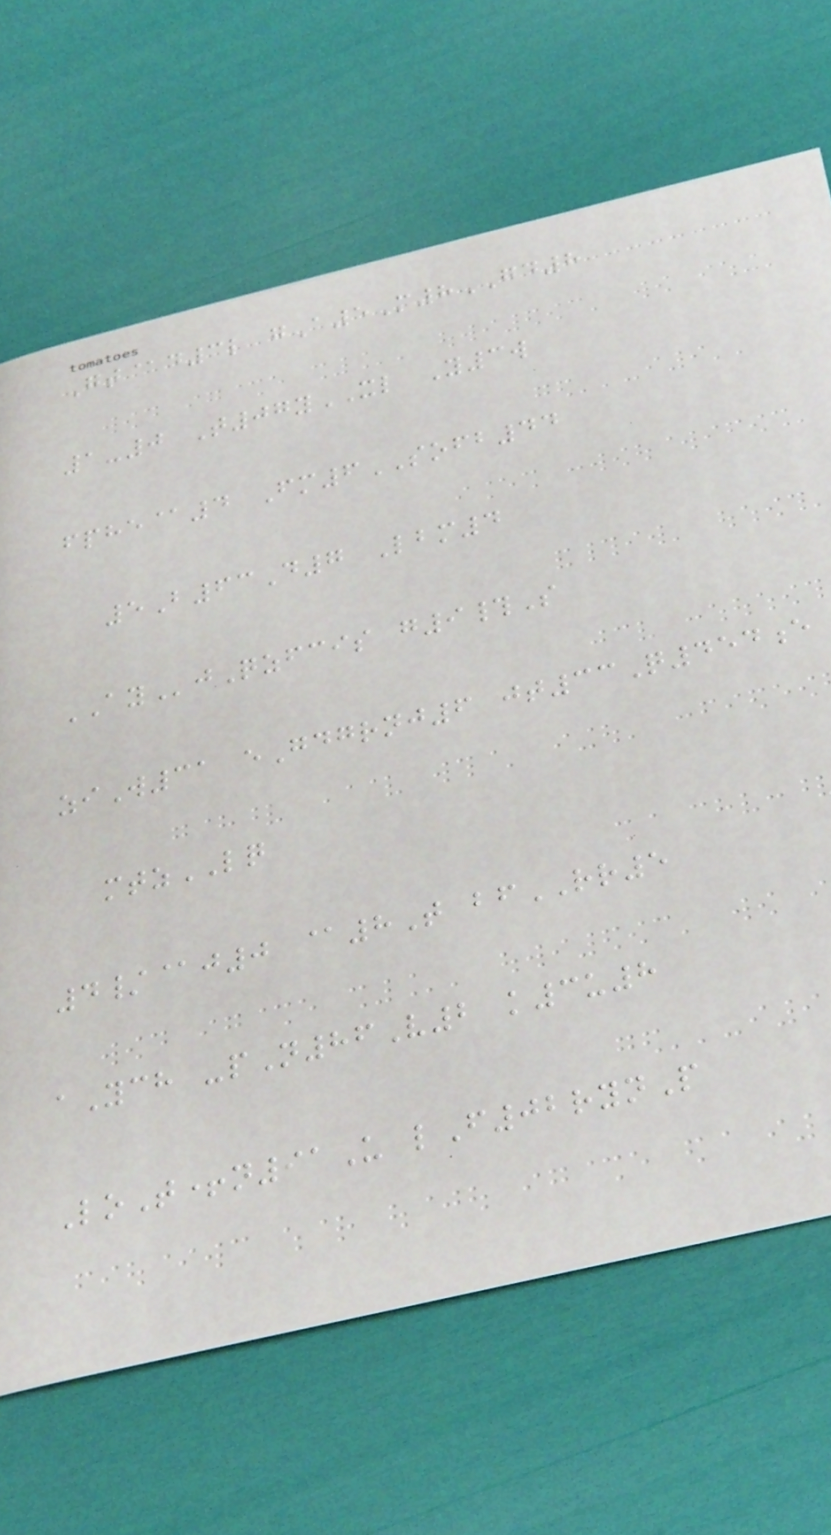Gt@d3l gA5M8GD8
1-0 T07yXL Y3w
fphe@4 Fm6SOFB44
5B63D7 Lbm4
AYjQzfcis g9#S
ziW31 eGdgrnj6 jt33Q454e
mtzLQ
4/@j0 @8T bfRR5
aYch -pN86V2 k3u8
LoT+n91U lF02rynP
